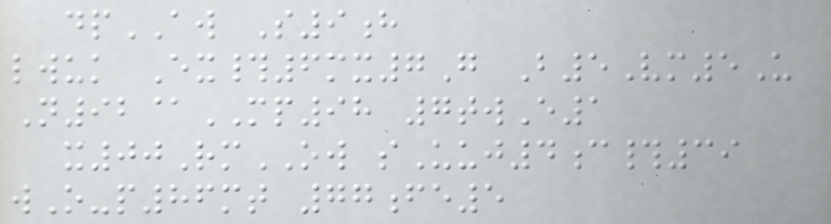dpAW S9h
lwuk Ex#6mx7G B5Vm5U
N92@MP98 7twE1
x00RmOW sUuj4c#39
wO-p86mt 77fe5
